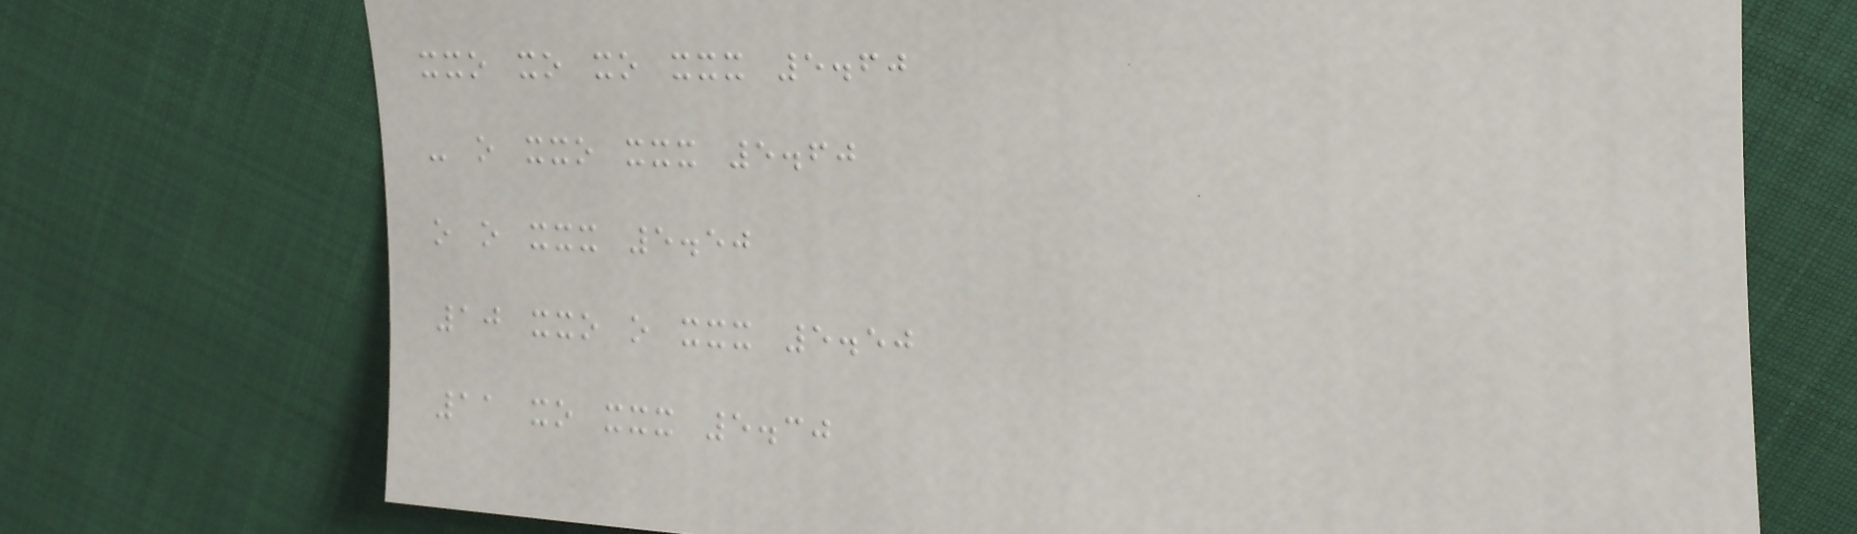xxo xo xo xxx 5.60
- o xxo xxx 5.60
o o xxx 5.50
10 xxo o xxx 5.50
11 xo xxx 5.30
